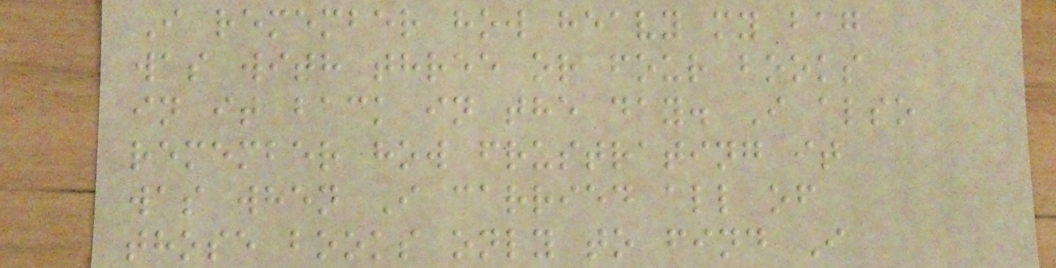I remember how heavy my bag
was with three or four books
in it back in the day. I also
remember how frustrating it
was when I carried all of
those books only to find I
